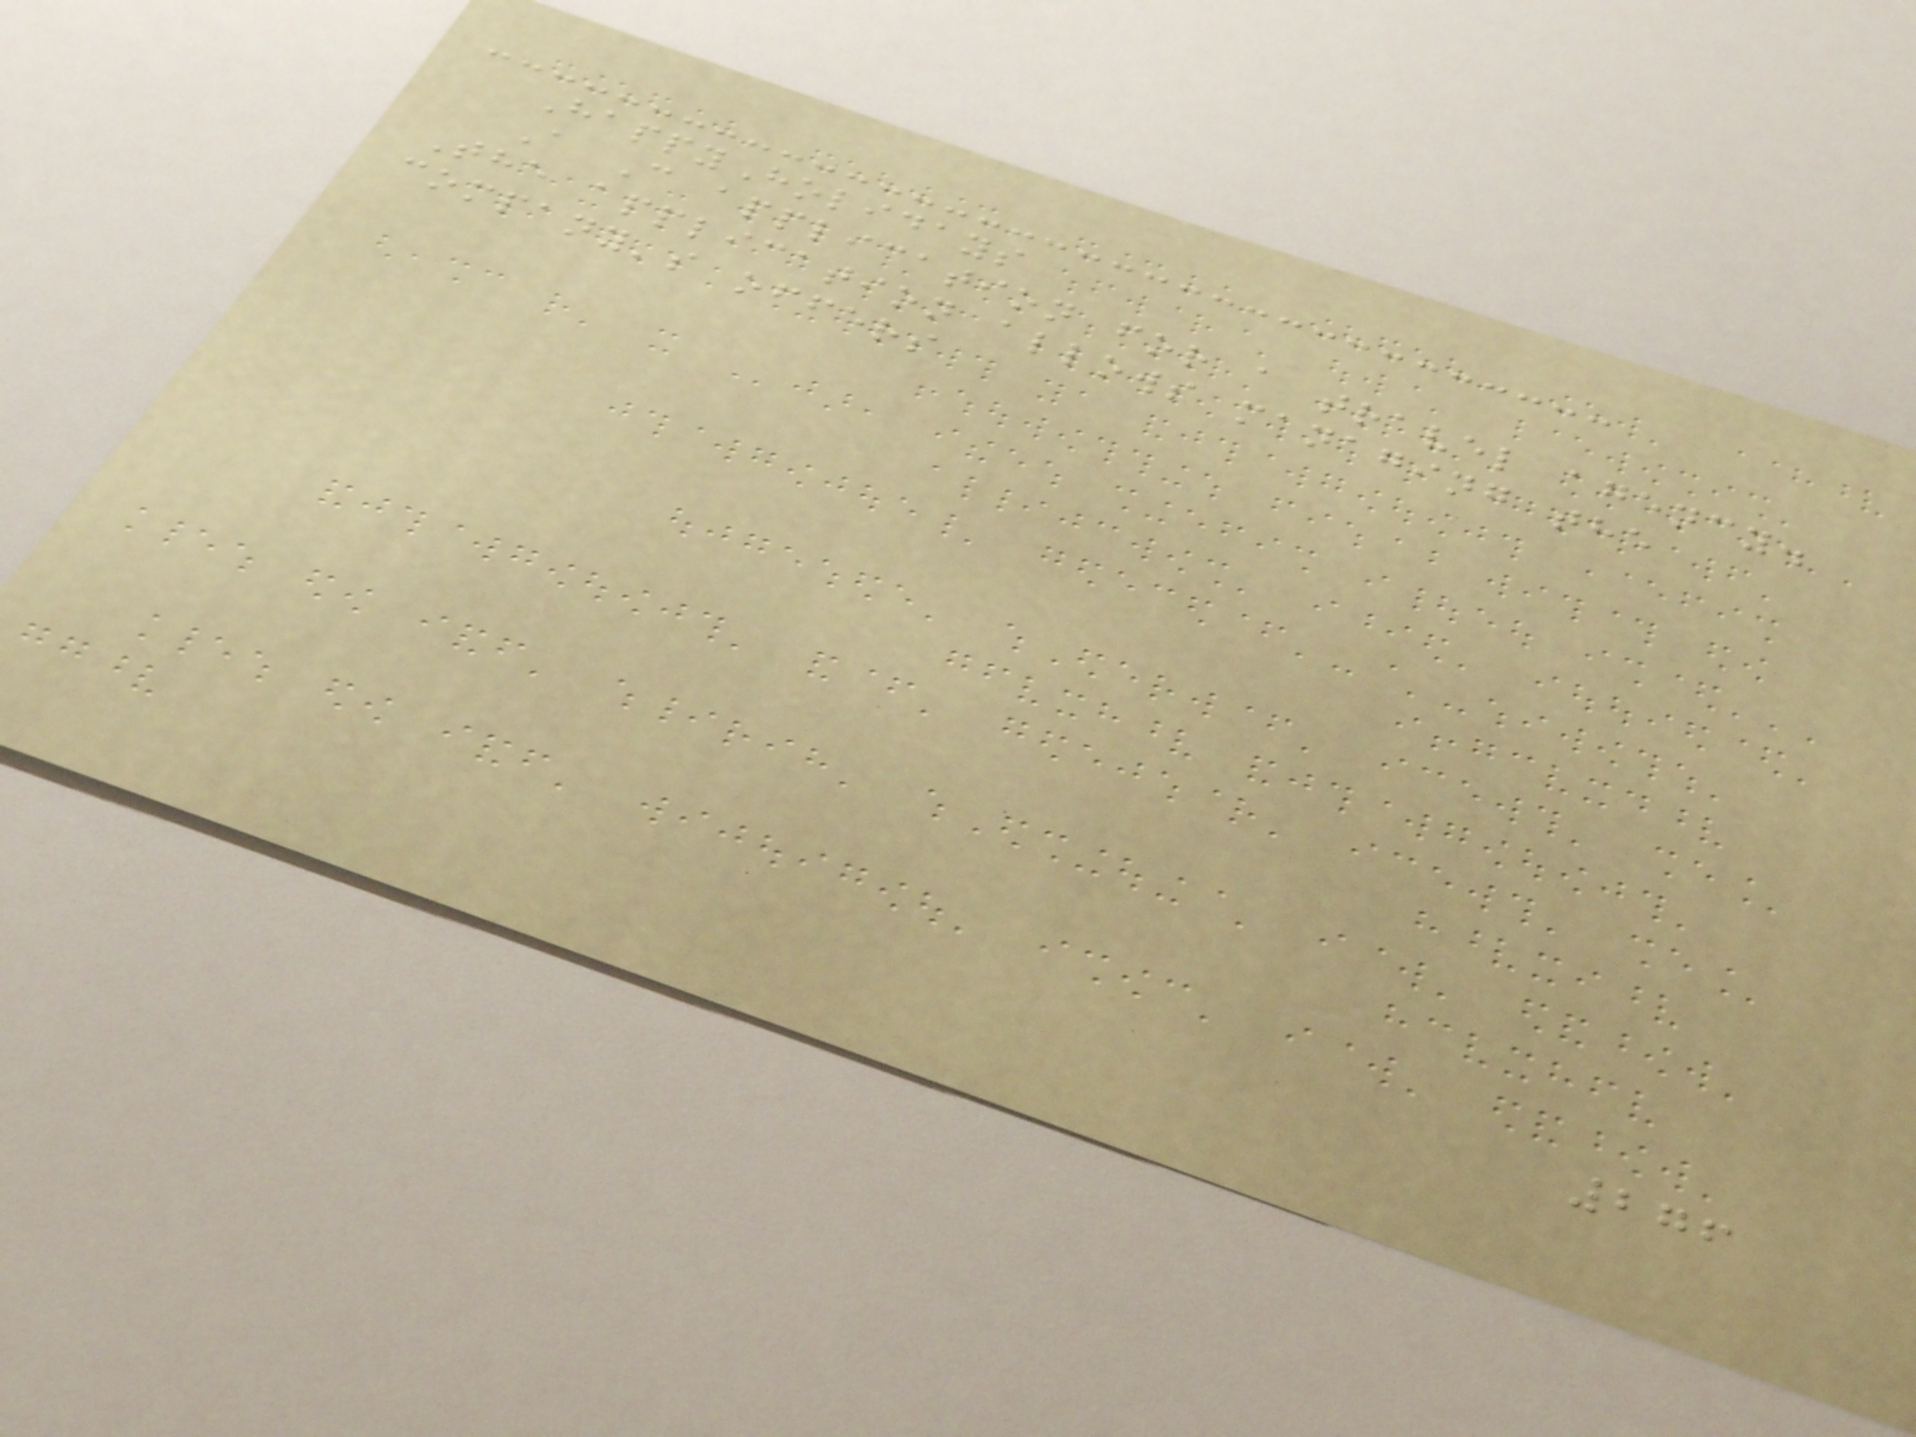HappyHolidays
A C application for a travel agency.
The application allows managing the
company's offers
276
